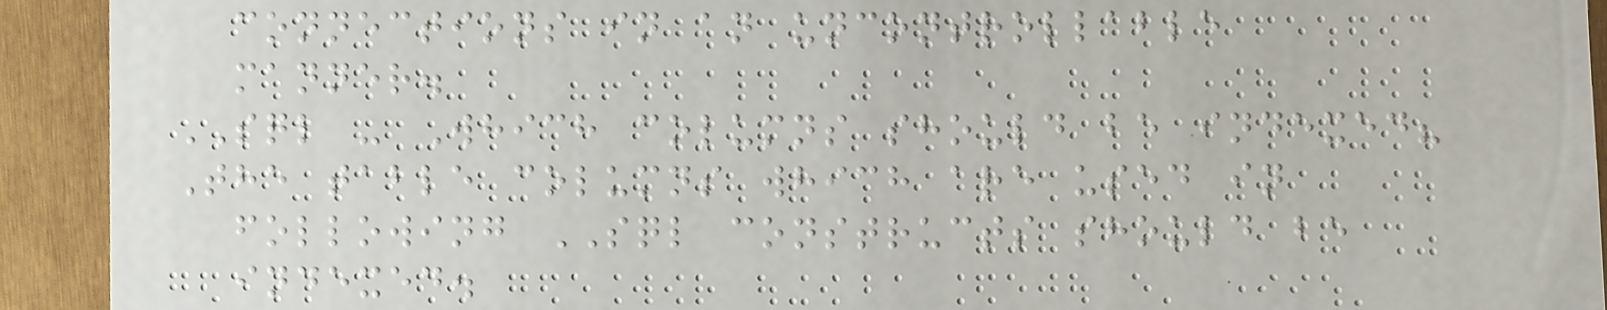connections in an uncontrollable
manner.
SQL - Which columns should be indexed?
The table columns which are used in
following SQL constructs should be
indexed.
